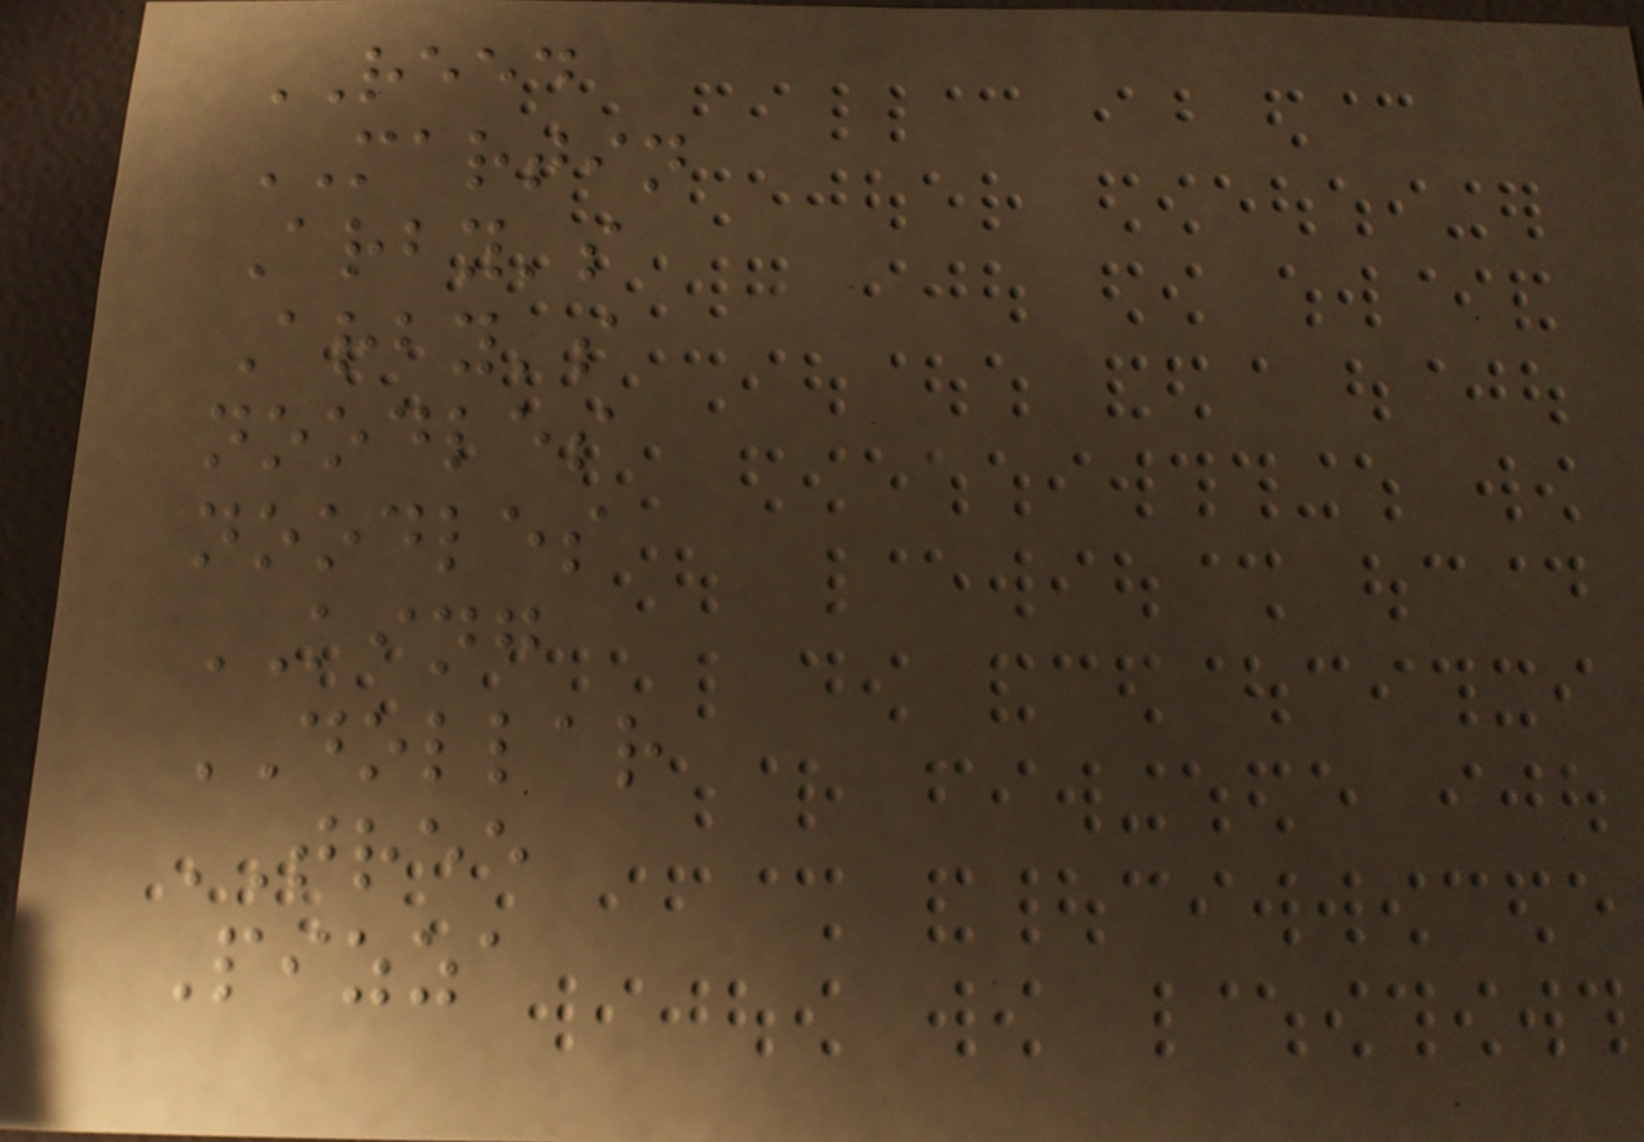REED
MARTIN
Arby's
Arby's
noodles
noodles
KING
DOLLAR
TREE
Pizza
